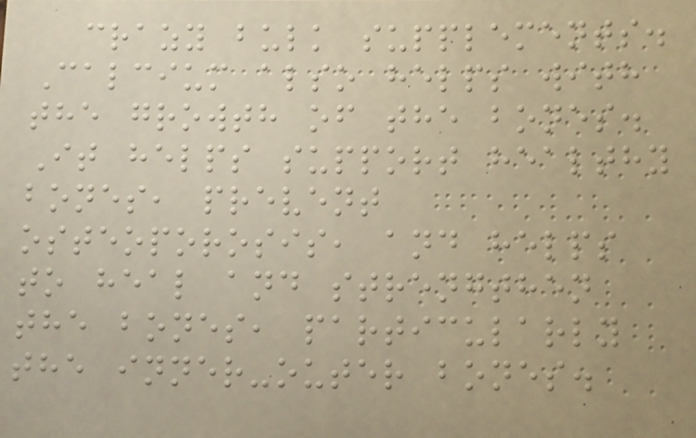crazy bulk supplements.
Calcium also helps with
the growth of the bones.
It helps support healthy
bones, prevent
osteoporosis, and helps
to heal and strengthen
the bones, particularly
the inner-outer bones.
